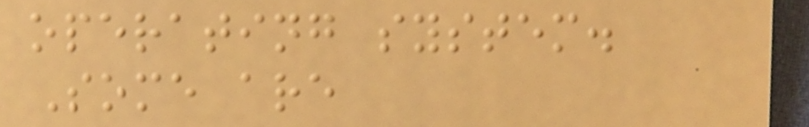operating system.
Some are
